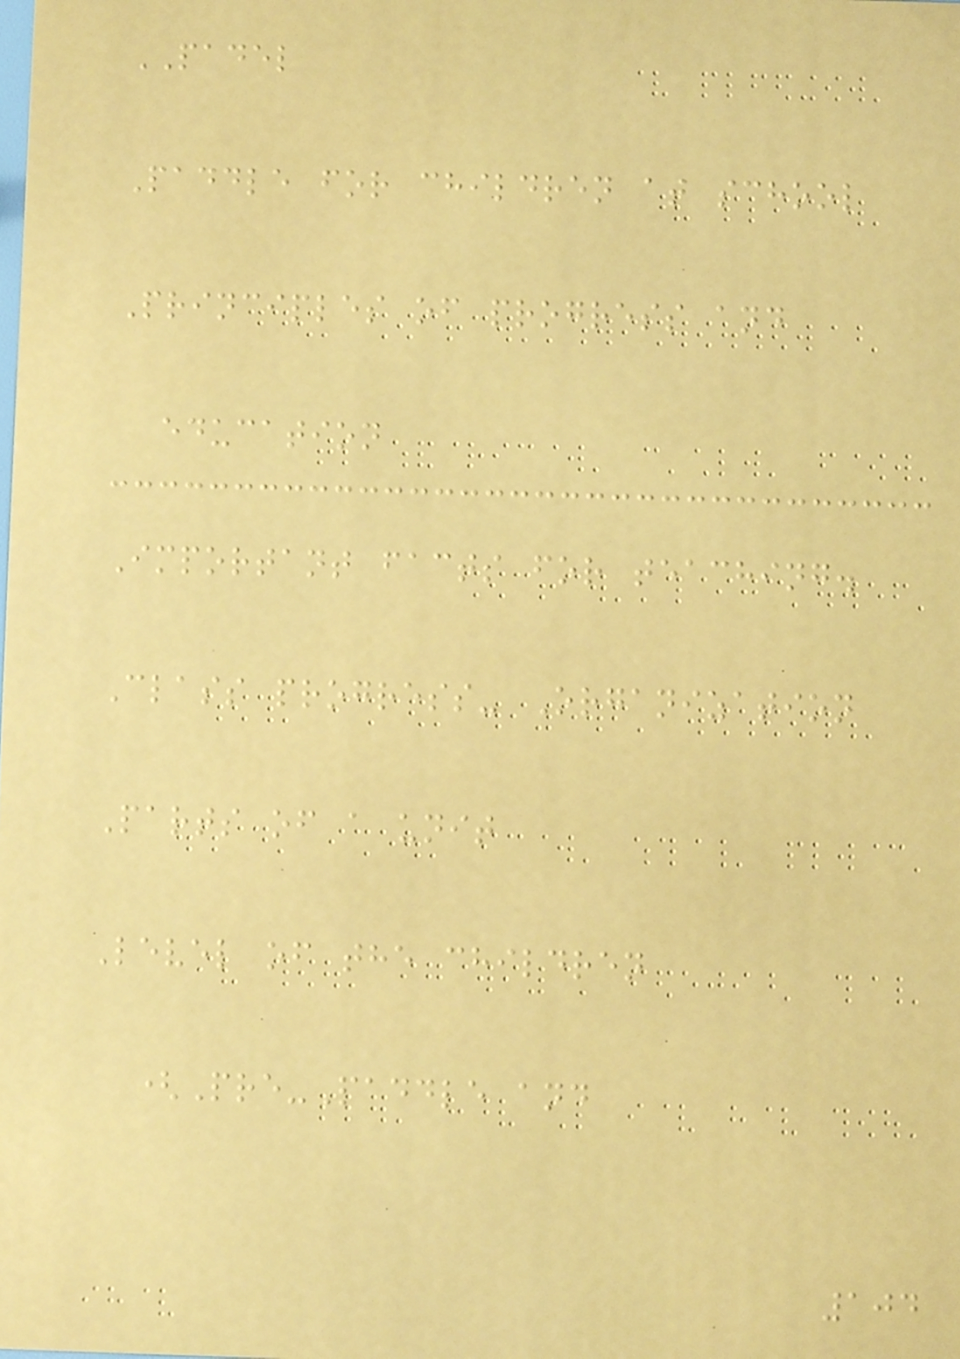PADEL
Paddle for children at school
Principles of progress and
education
Important facts for teaching.
Class progress- Organization
Parts of a unit
Level of the children
(Pre-Paddle and
104
